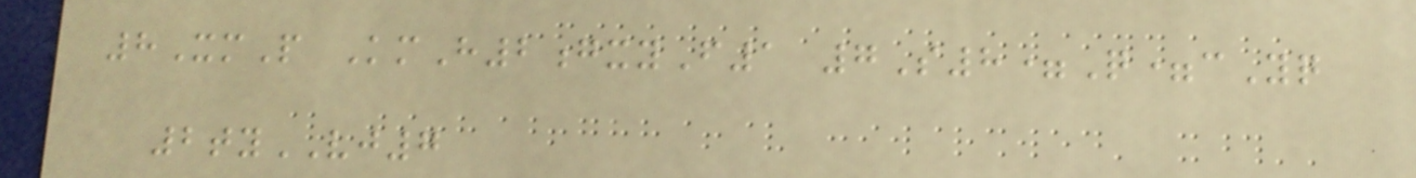8XmP KmH2gxyF1 7S8=Q=cYq
2tyVJ7
